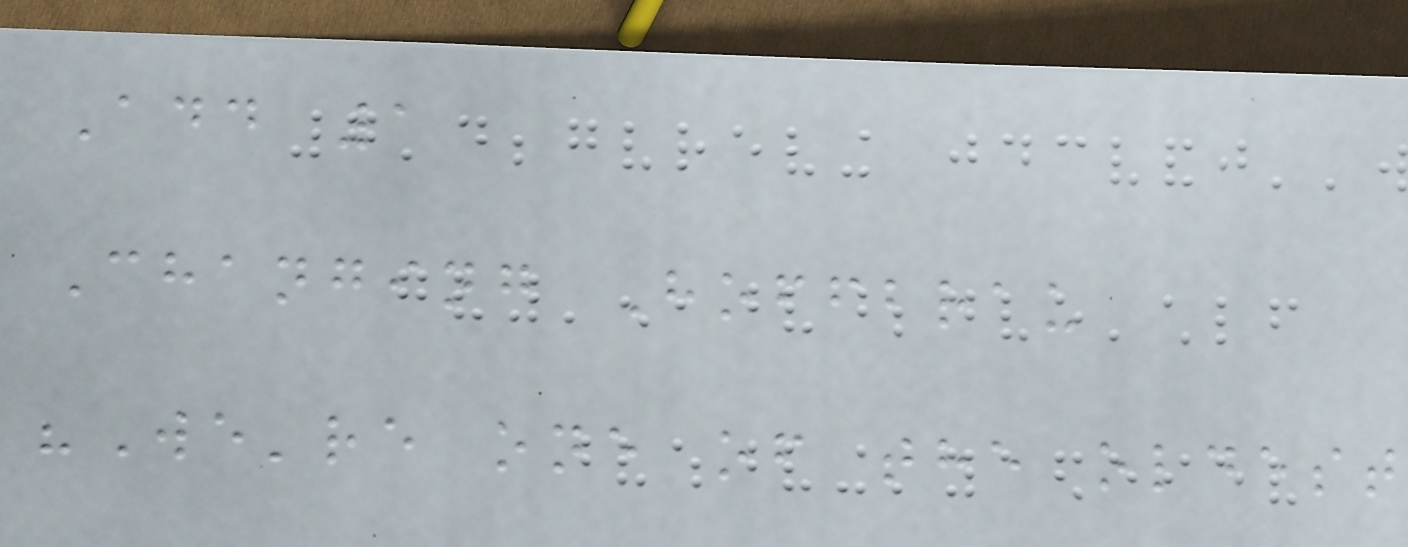Add 1
Changing Hoffbrau
"We're one of the oldest
